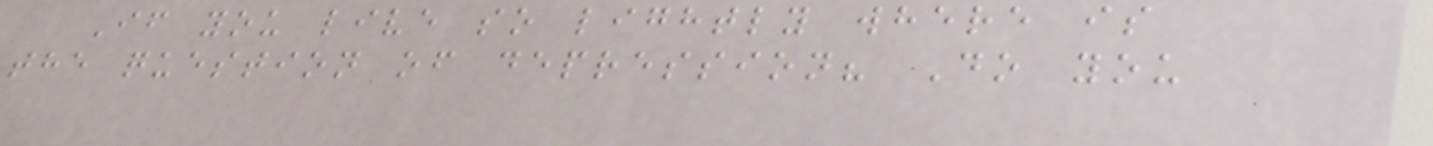If you live so lightly where is
the question of depression? Do you
